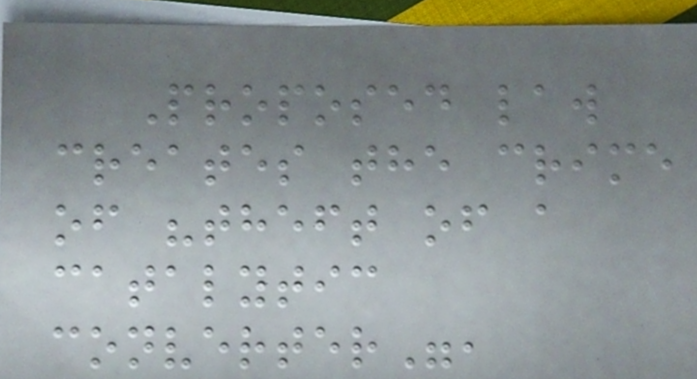Proposed law
creates the crime
of "theft of a
catalytic
converter",
